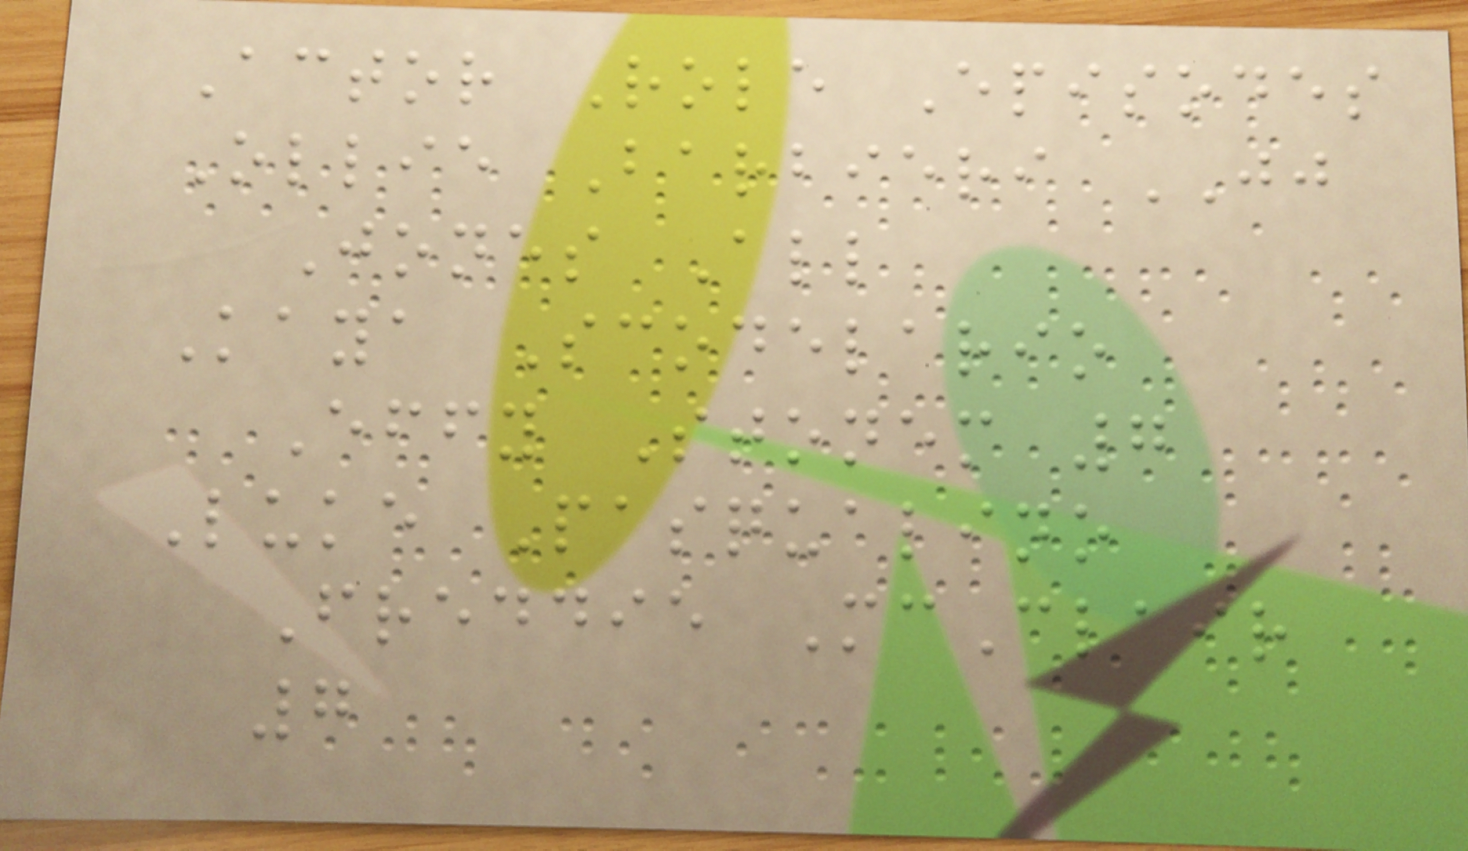Actor Role Episodes
Ollie Barbieri JJ
Jones All
Kaya Scodelario
Effy Stonem 7
Luke Pasqualino
Freddie McClair
7
